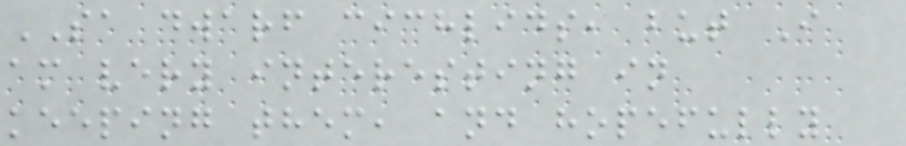SA dwarf cichlids, but I
am very interesting in
keeping them, and hopefully
